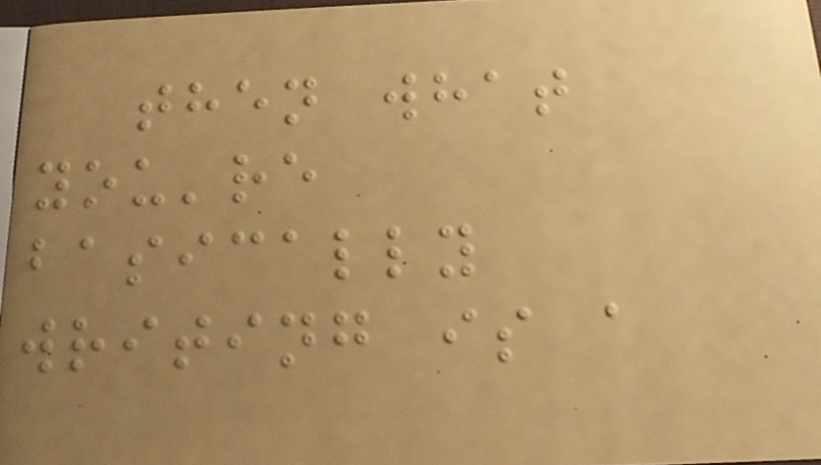then what
you're
basically
writing is a
